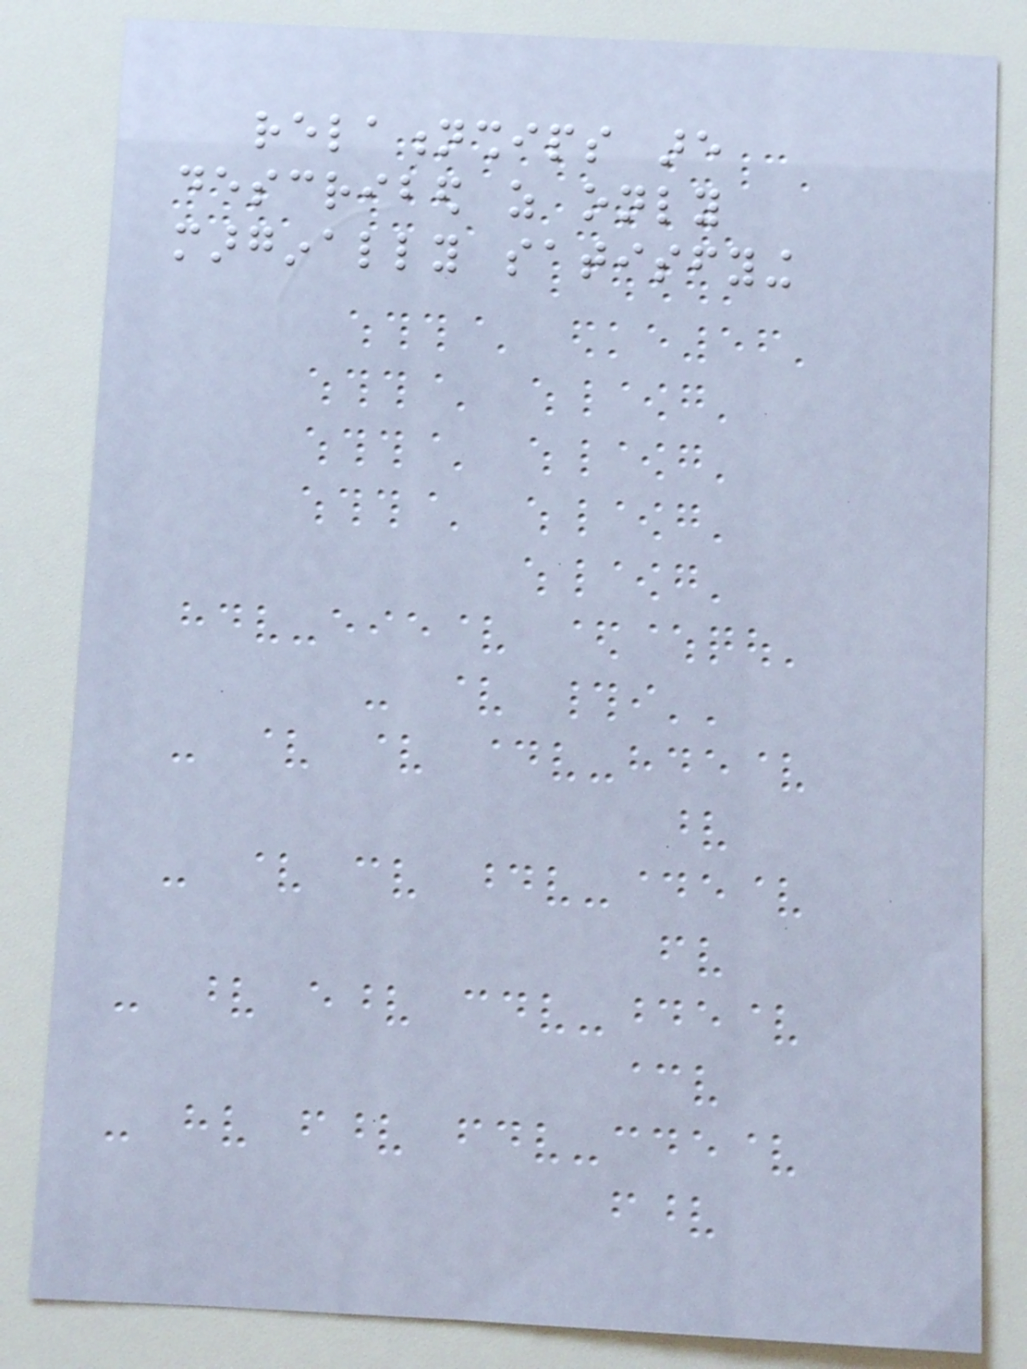relationships are
described as only
marginally satisfying
